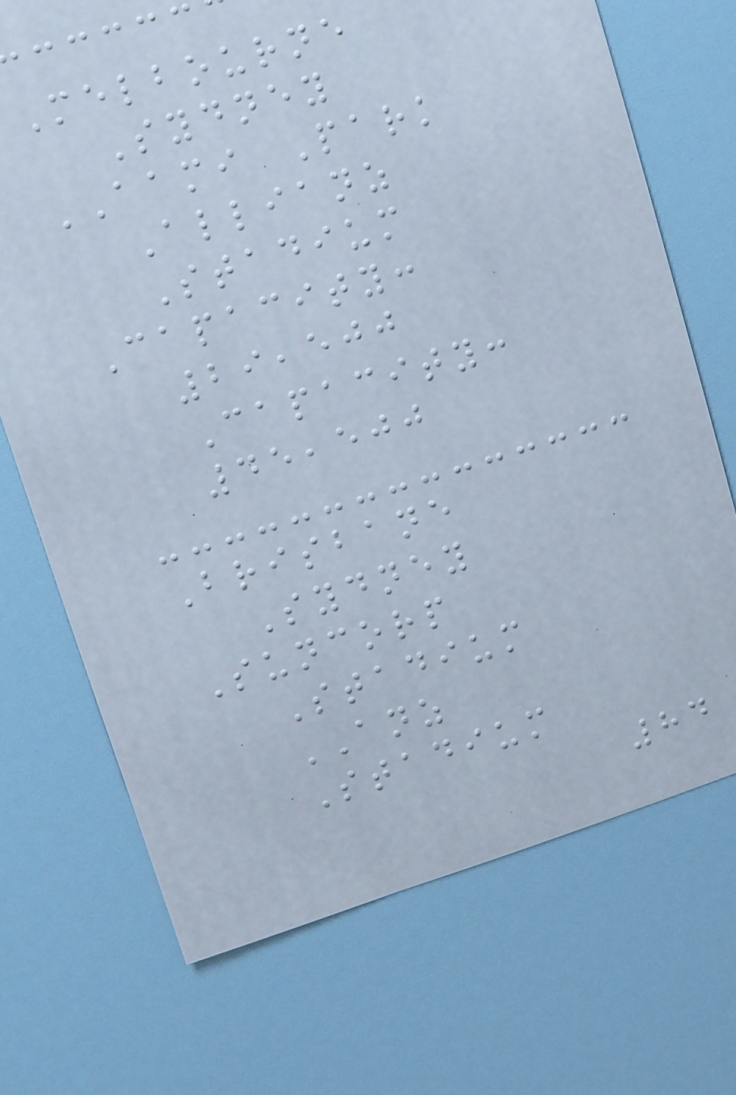Melbourne
Sydney
AAMI Park
Allianz
Stadium
Capacity:
29,500
Capacity:
45,500
Brisbane
Sydney
Suncorp
Stadium
ANZ
Stadium
84
